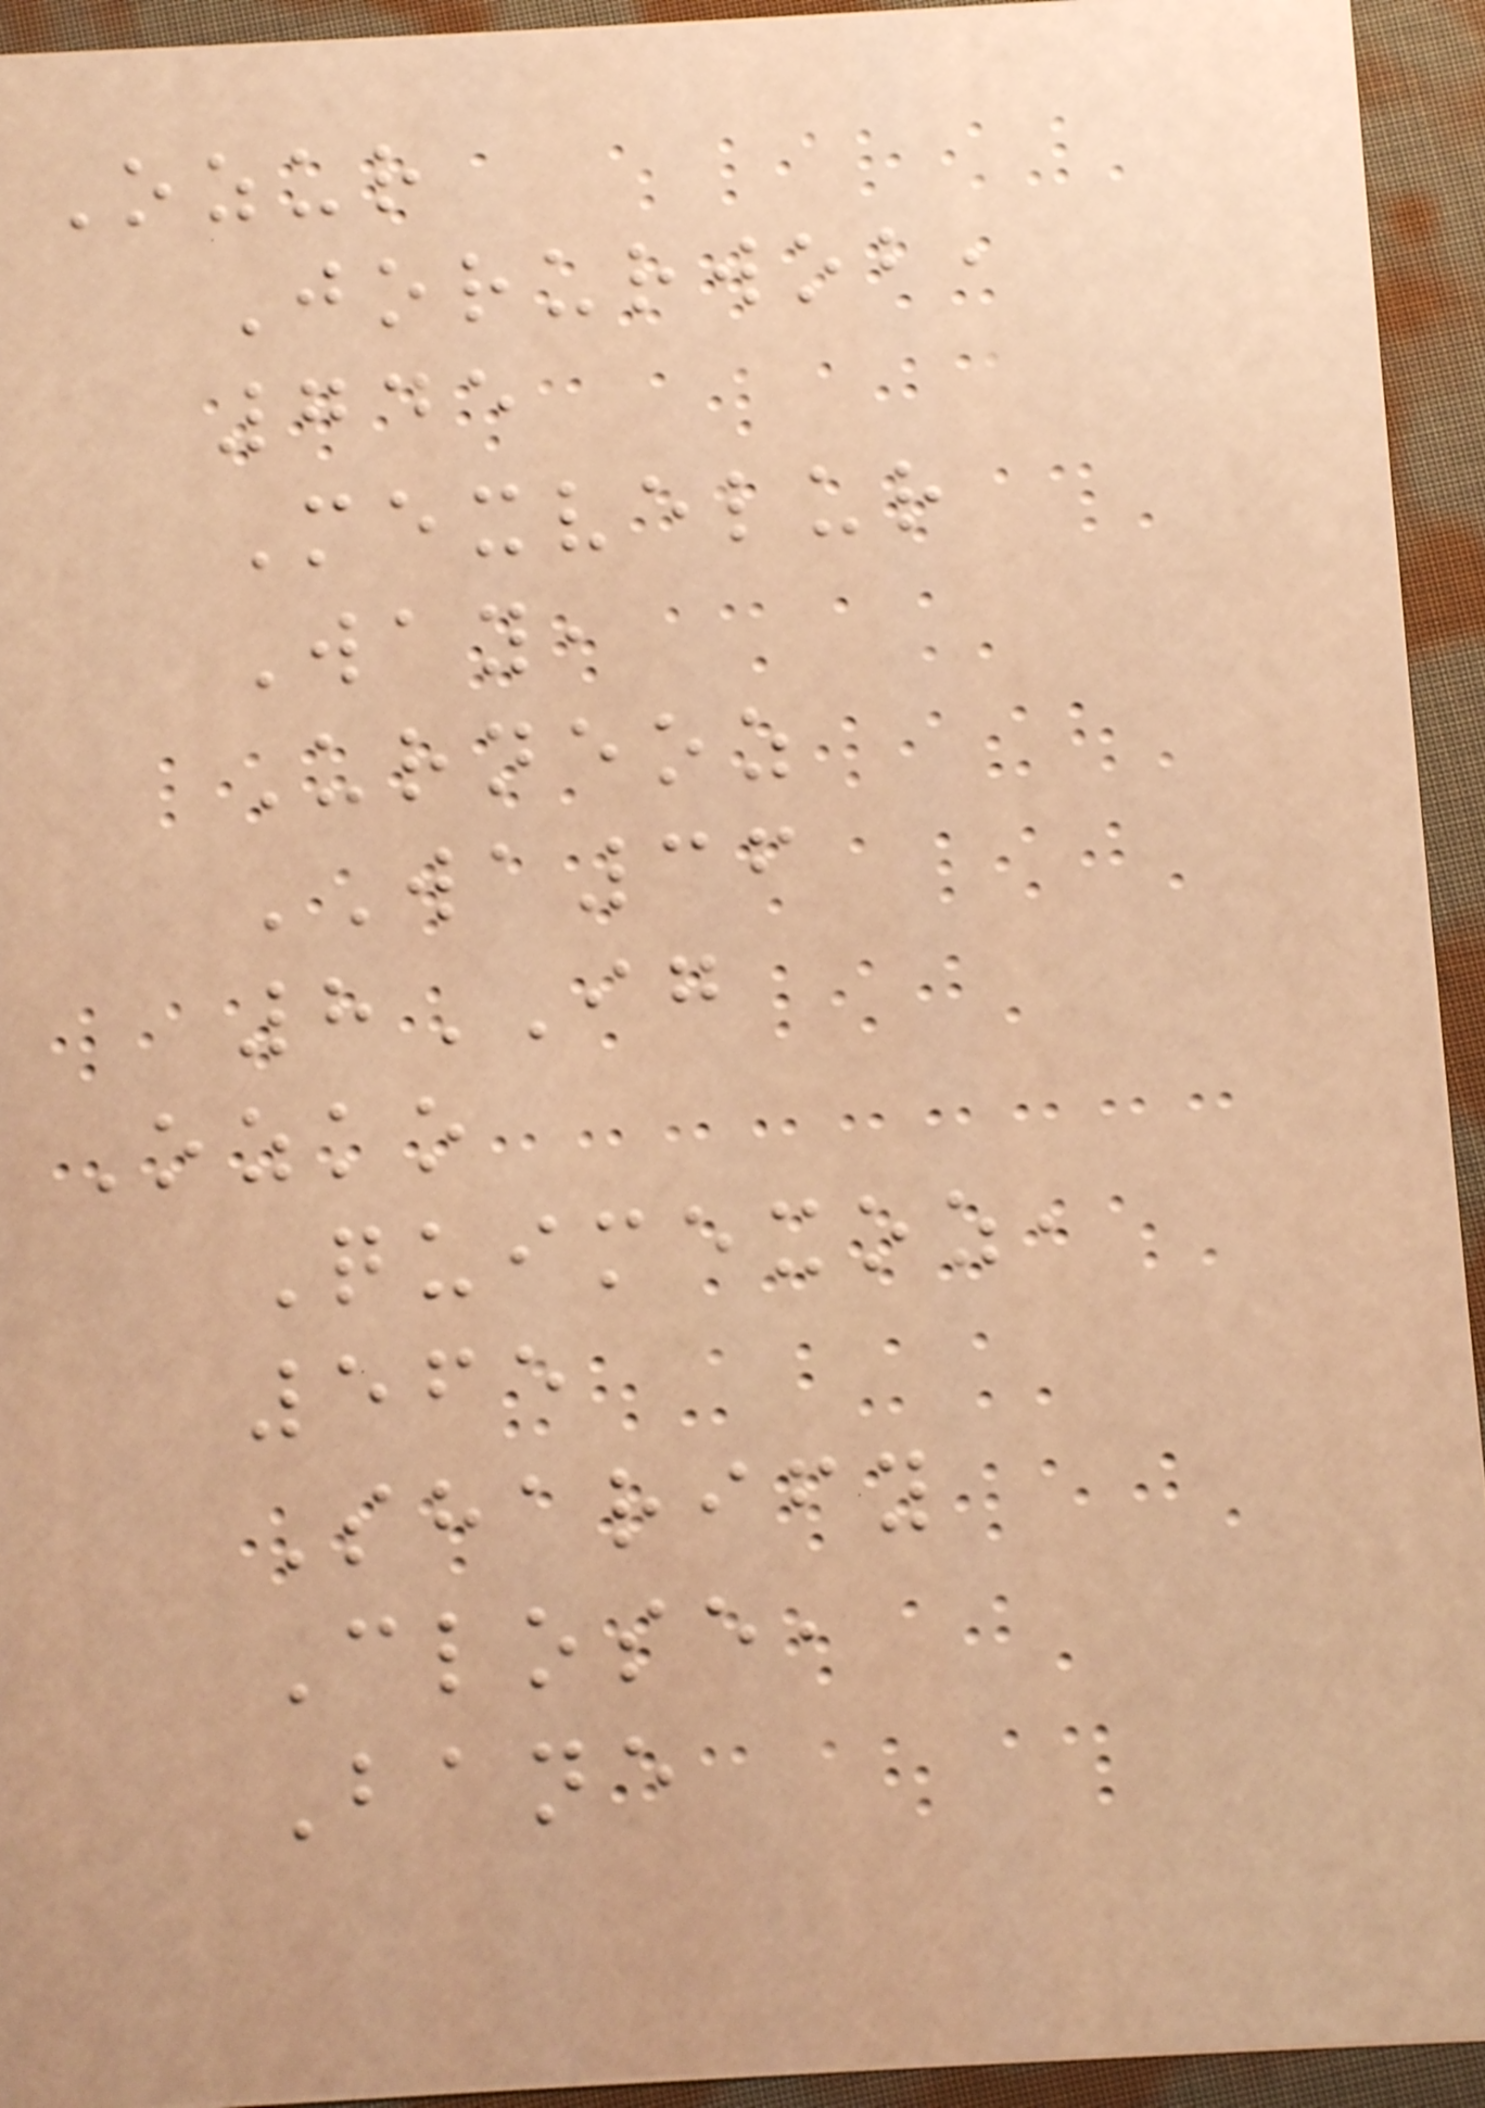Ozur
Jorurwob,
745
Mexvelur
Way,
Urneoz
WA36
8IG
Ozko
Quimexoz,
565
Sharify
Close,
Bane
